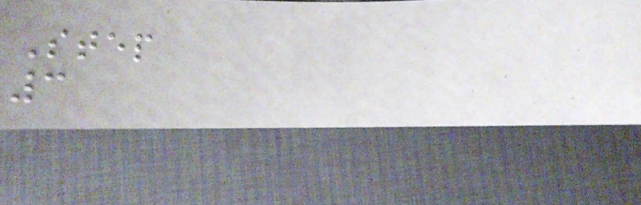Step
3
